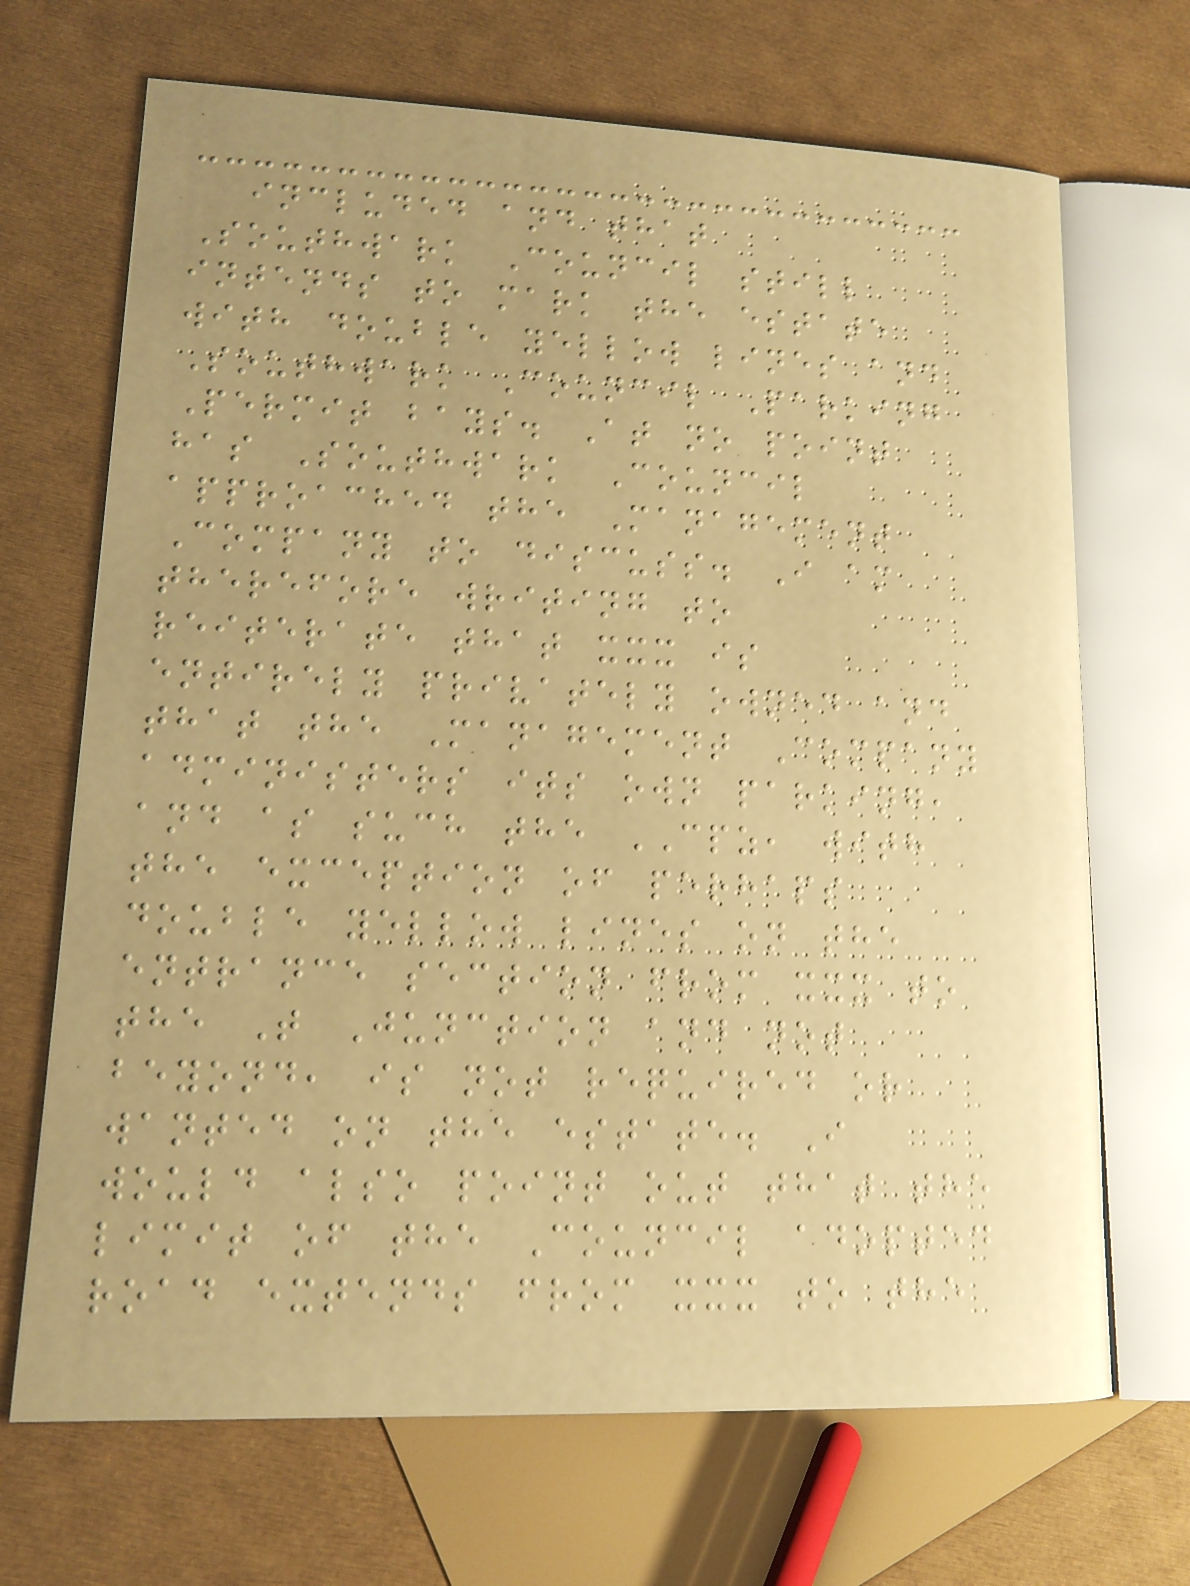included and that
Southwark Council still
intends to mark the estate
with double yellow lines and
Southwark Council Parking
Permit bays. At no point
has Southwark Council
approached the Management
Company to discuss. I am
therefore writing to
reiterate that xxx is
entirely privately owned and
that the Management Company
administers its own parking,
and as such the CPZ, with
the exception of perhaps
double yellow lines on the
entrance section from xxx to
the T Junction and not
beyond, is not required or
wanted on the estate. I
would also point out that the
limit of the Council adopted
road extends from xxx to the
